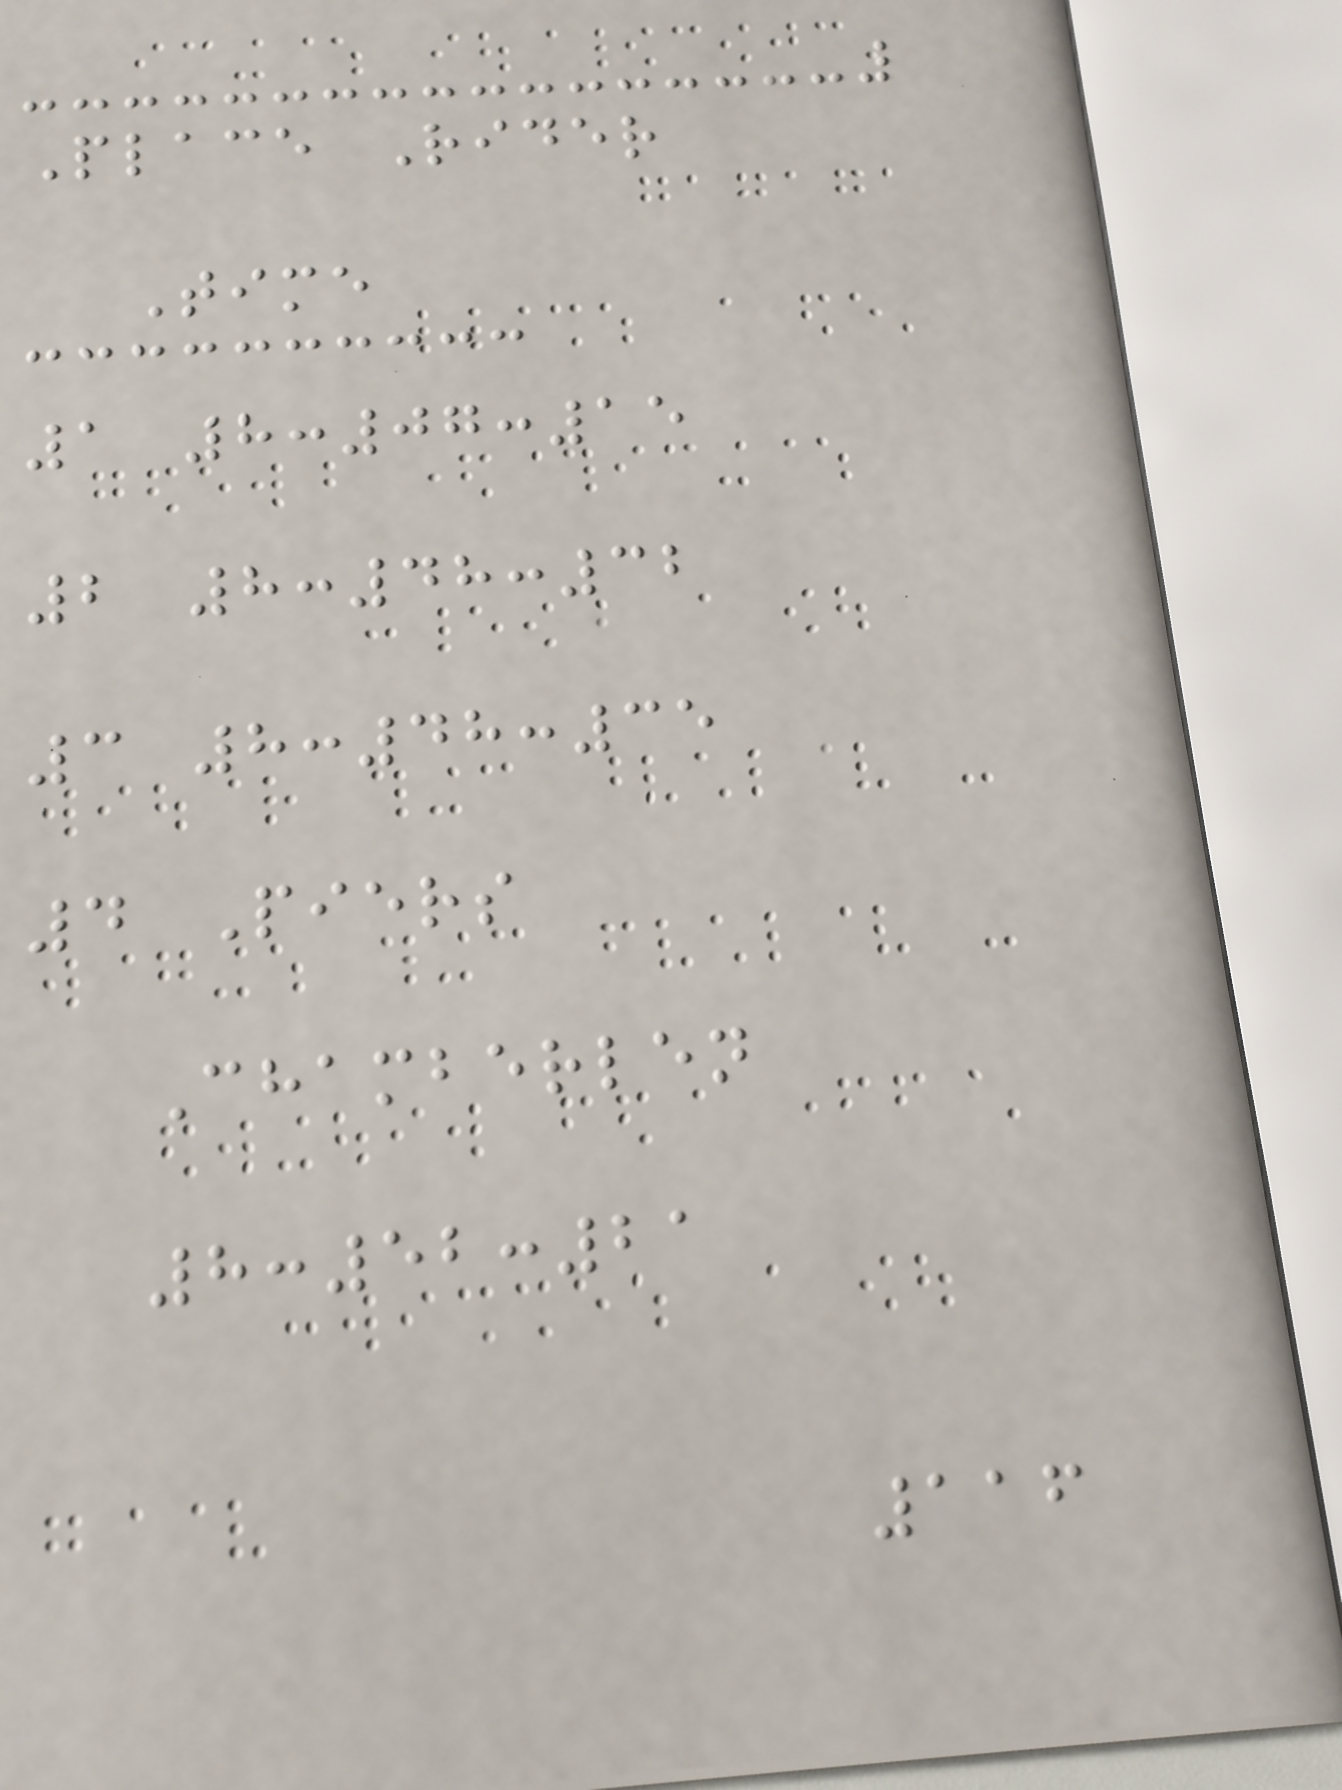Place Rider
Time
1 8:07:15
2 8:48:32
3 8:48:35
4 Piers
Chamberlen
8:52:21
116
